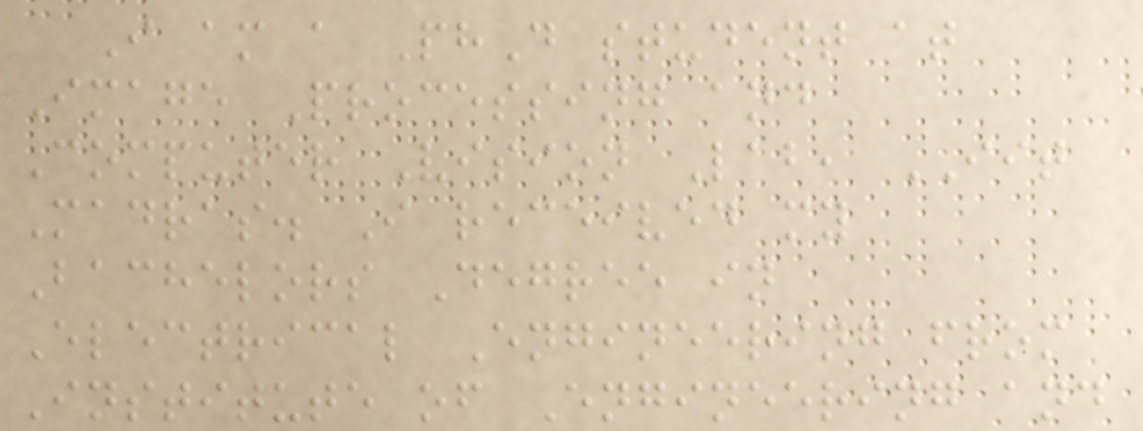I am a PhD student at
Image Processing and
Computer Vision Lab, IIT
Madras. I received my
Bachelors Degree in
Electrical Engineering from
Institute of Engineering and
